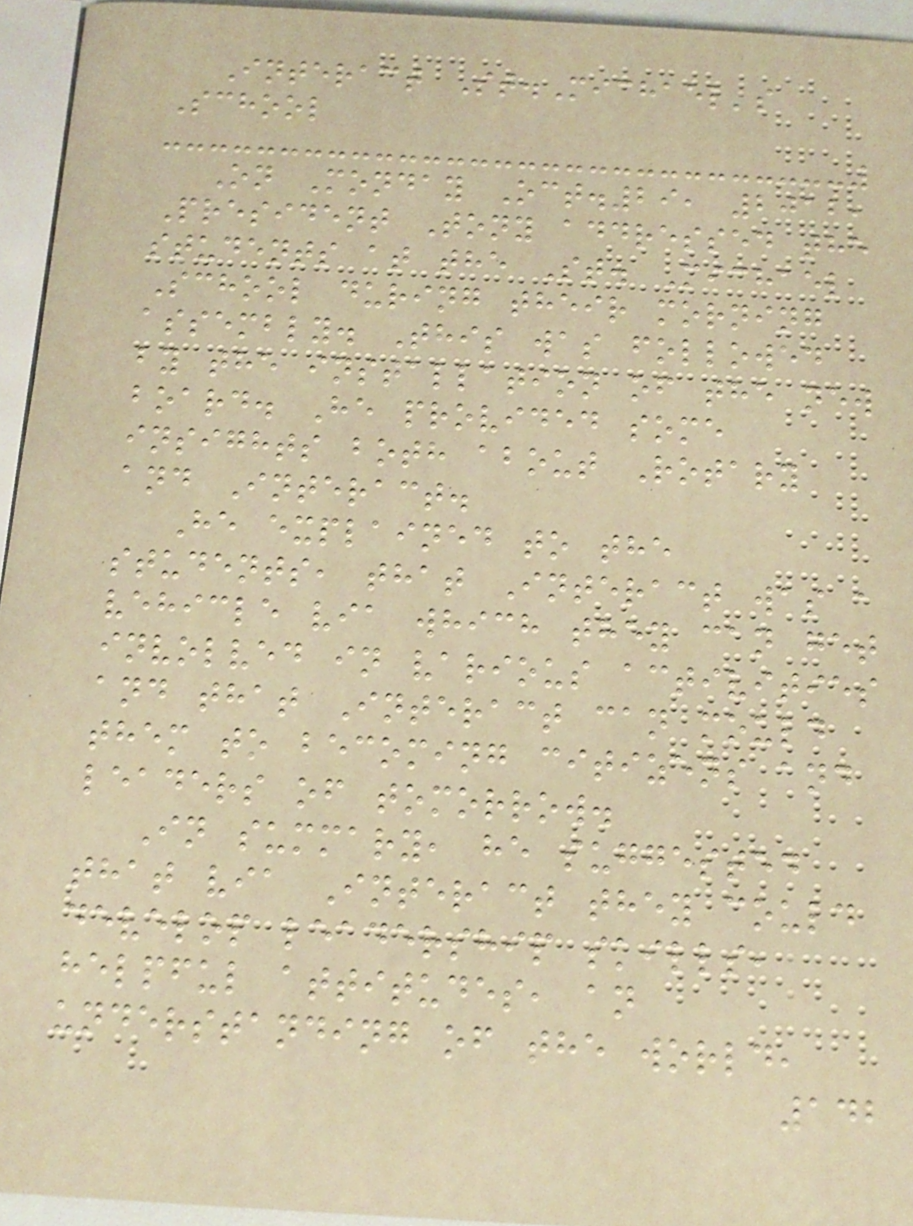Interact St.Michael's
School
On Monday Oct.29, 2012,
President Tony addressed the
students at the St. Michael
School during their morning
assembly. This was followed
by the installation of the new
board. He provided some
insights both about Rotary
and Interact.
He explained to the
students, that Interact was a
vehicle via which they can get
involved in various activities
and that Interact can mould
them to becoming citizens and
leaders of tomorrow.
In summary, he suggested
that via Interact they could
develop leadership skills,
helpful attitudes, an
understanding of the world,
142
